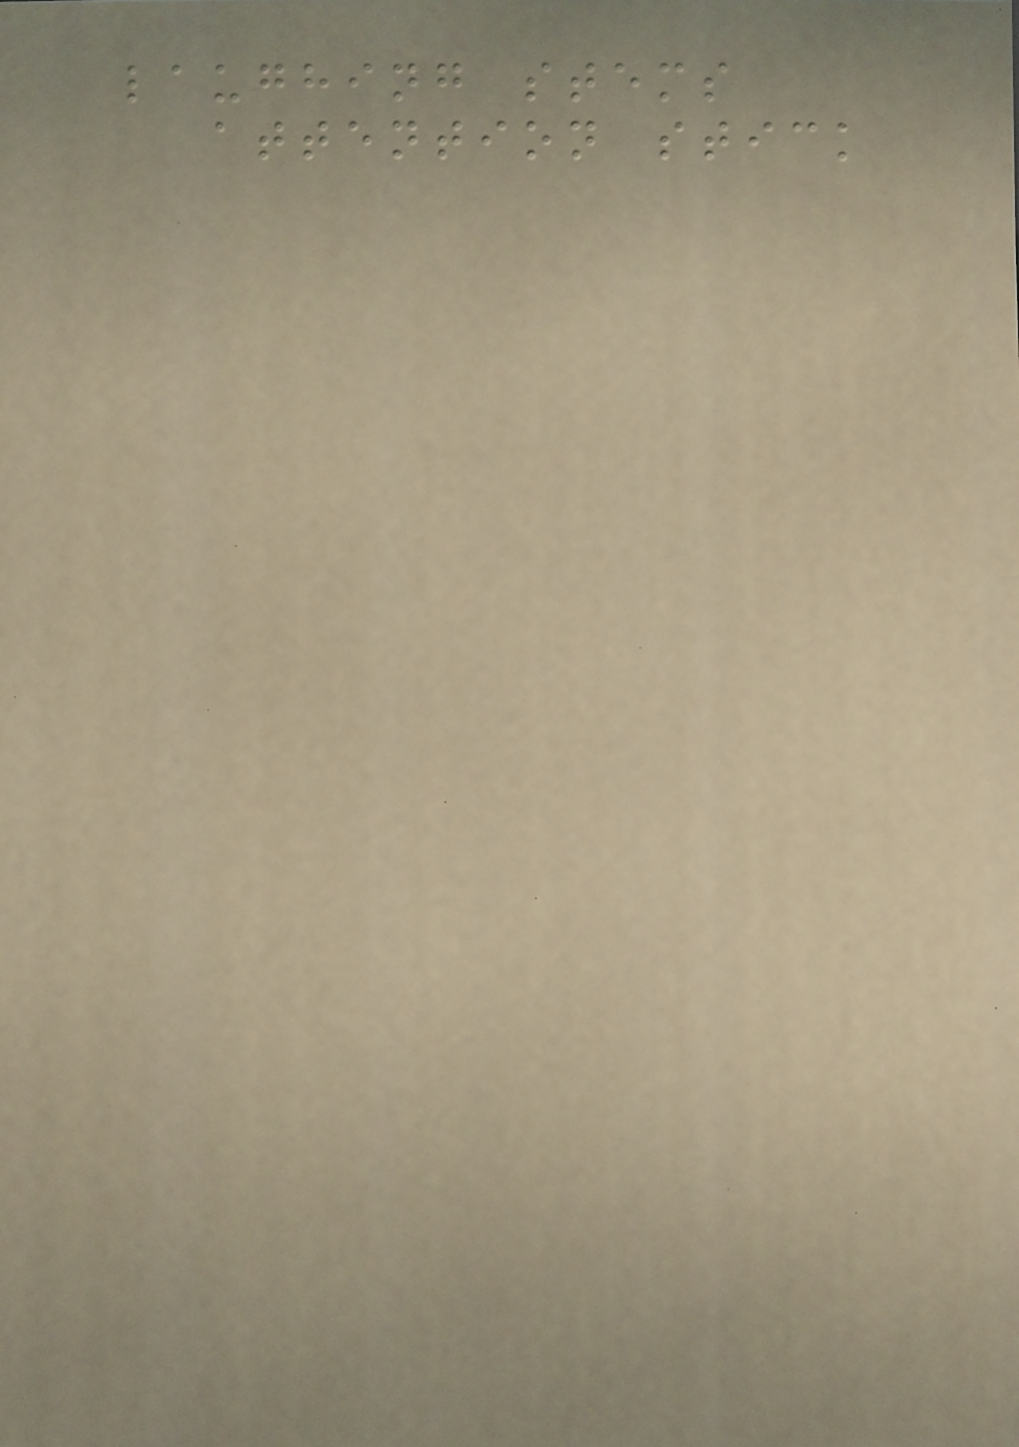laughing stems
attention stick
